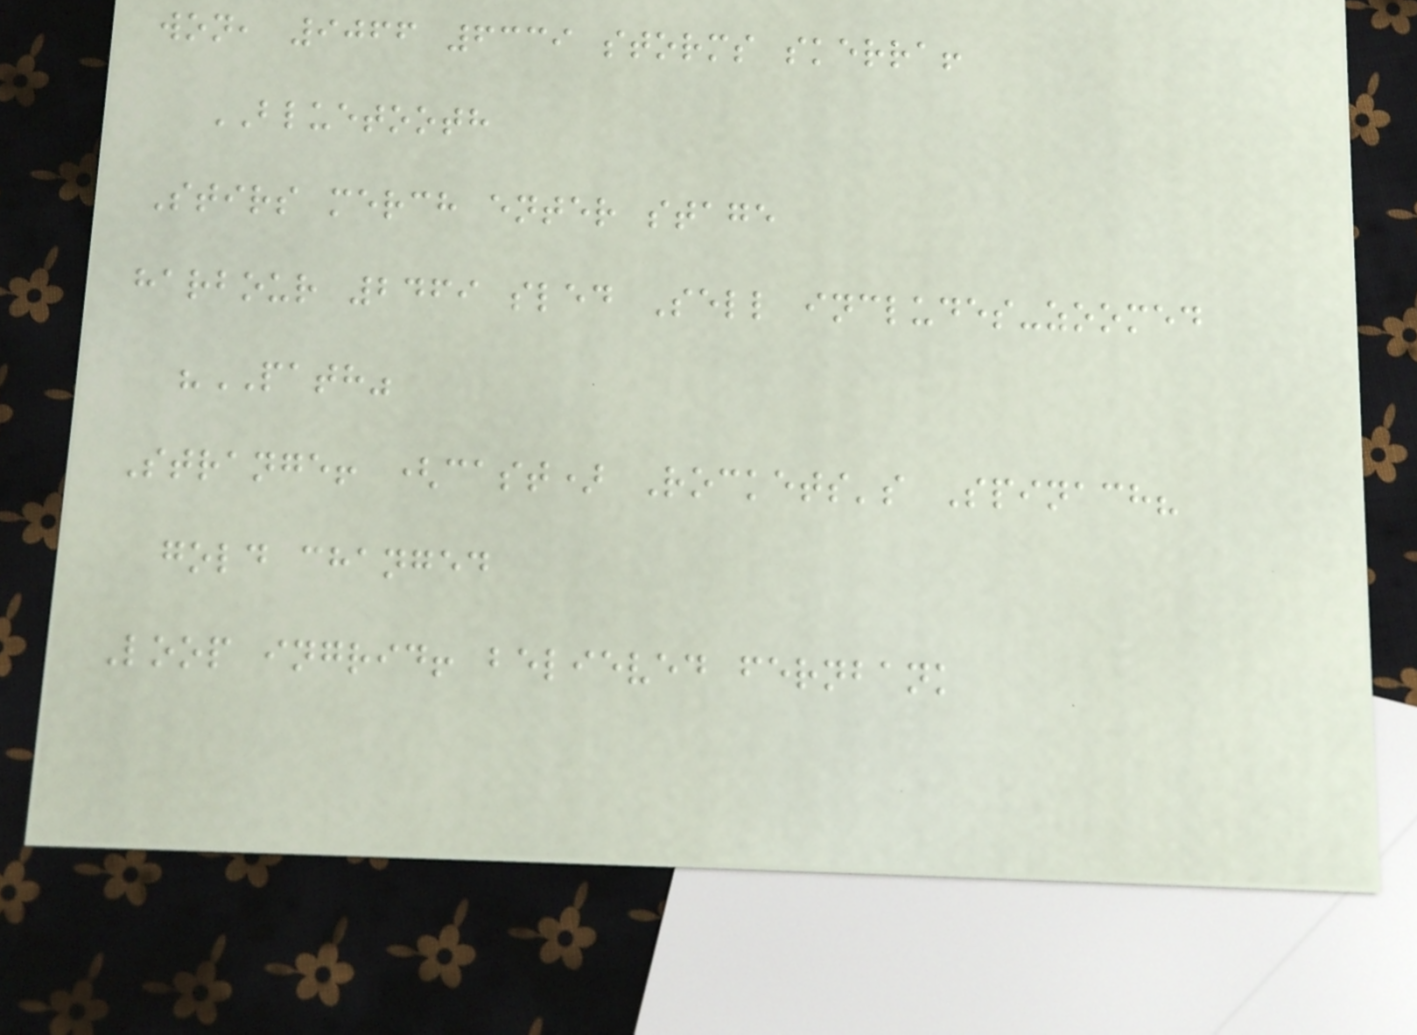won, 9066 6339 storms skerra!
BLUETOOTH
Stirs merch enter stage
harbour 2469 sled Sell includes-zoomed
"PATH"
Strange! (cast) Rockets's Spinach?
gold changed
Loop ingrid! believed fernbank
